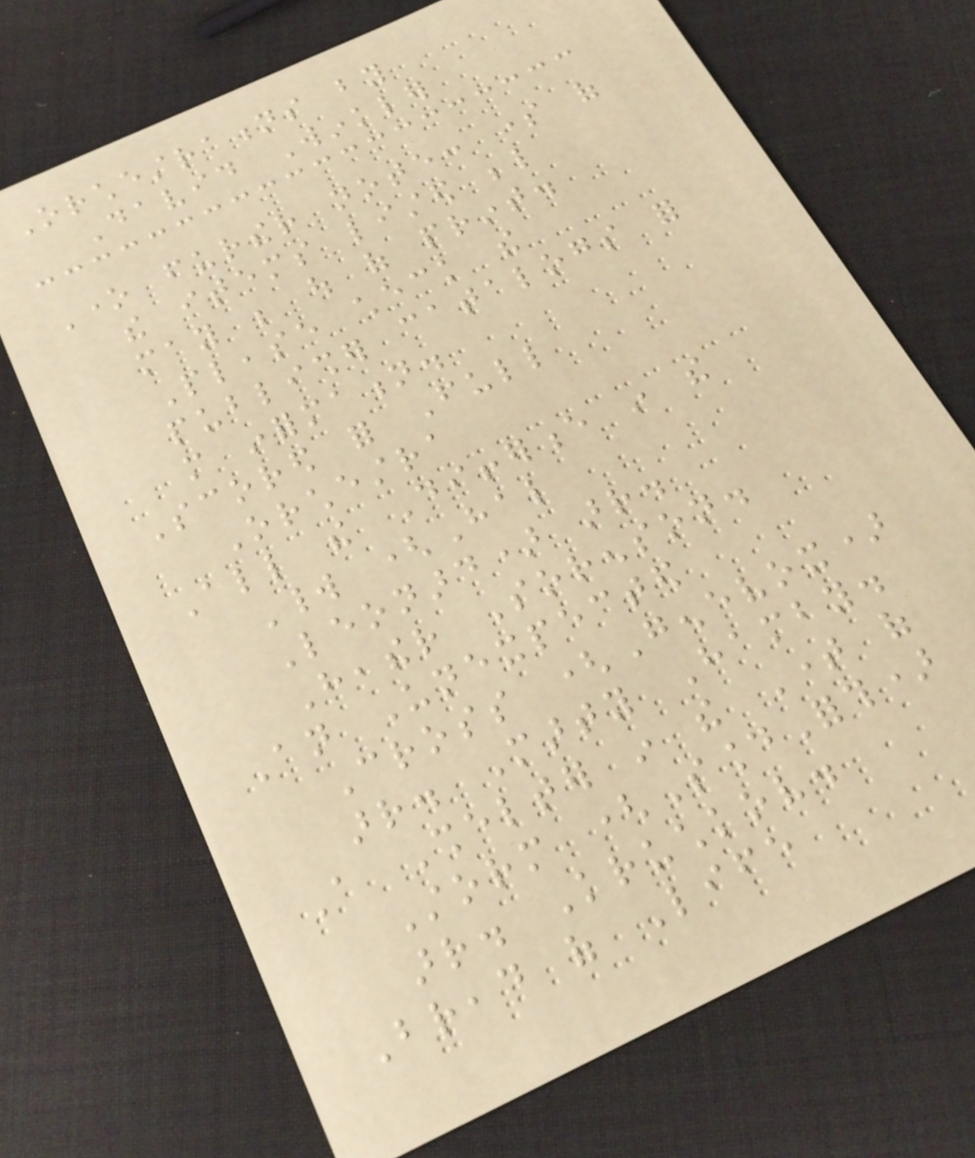Orchestrations by
David Winkler
One further note: some of
the items listed below
may be out of print.
Please check the
publisher catalogs for
more information.
Scored for Full
Orchestra
All the Difference in the
World (Hal
Leonard) arr.
Heather Sorenson.
An Unexpected
Cross (Genevox)
arr. Marty Hamby.
A Shelter in the Time of
Storm (SoundForth)
arr. Kruchkov.
Bread of Life
